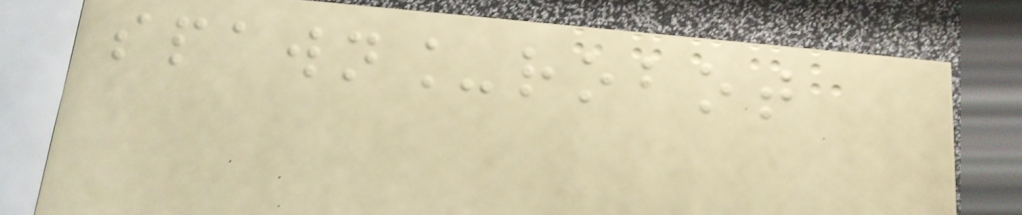spawn_robot
